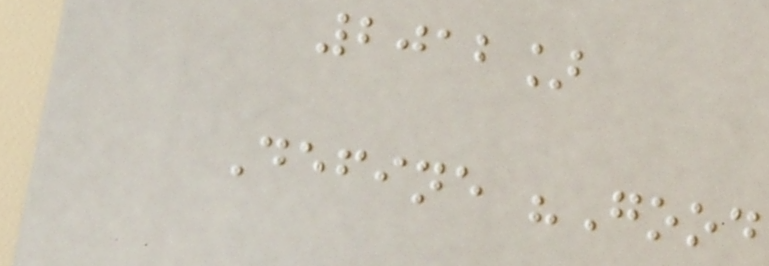2012]
Define "Good
